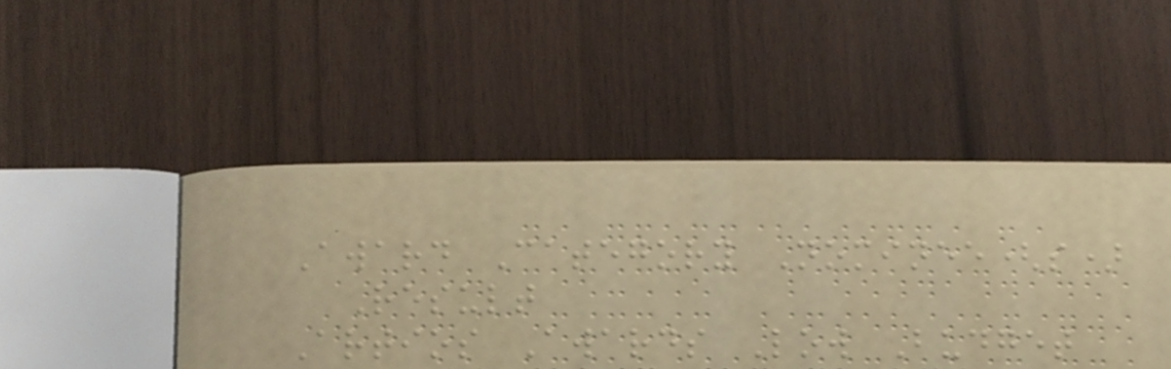Award Category Nominee(s)
Result
Artios Awards Low Budget
